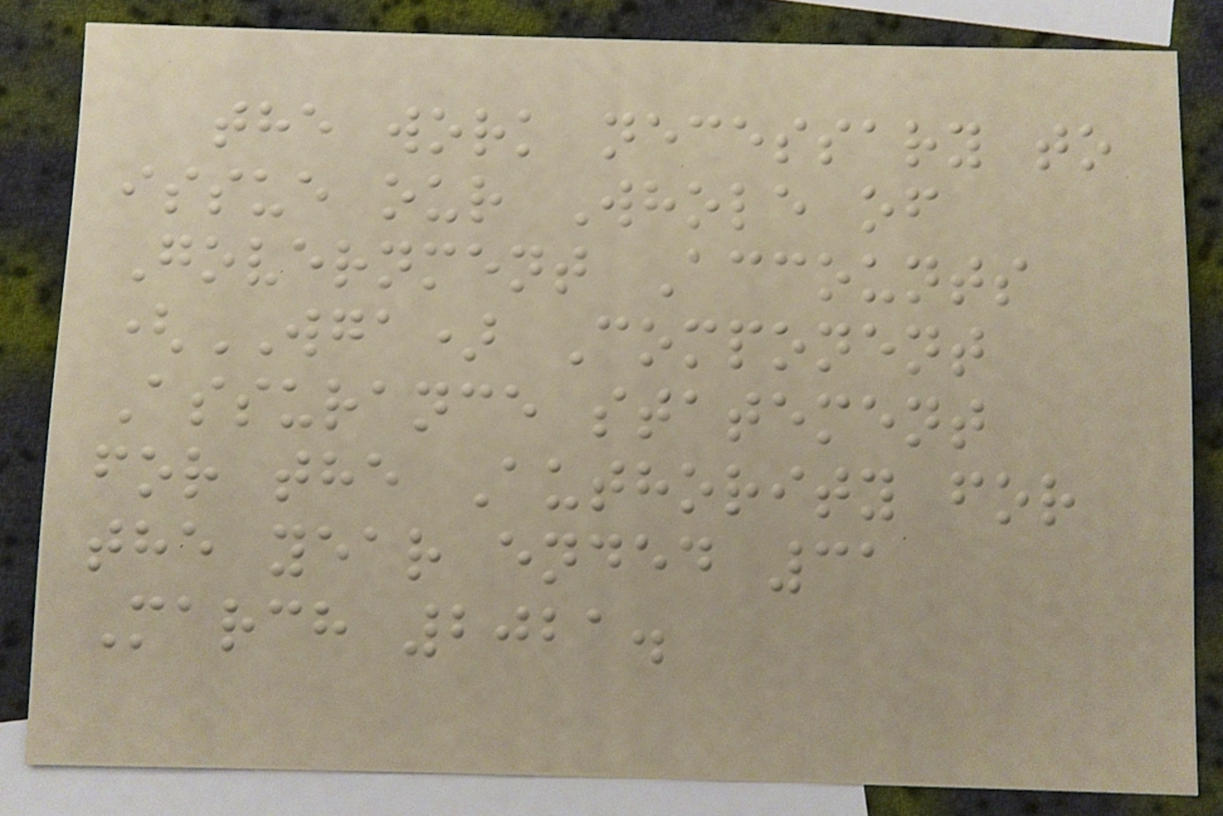the work necessary to
issue our Whole of
Government Accounts
(WGA) Component
Assurance statement
for the Authority for
the year ended 31
March 2021.
